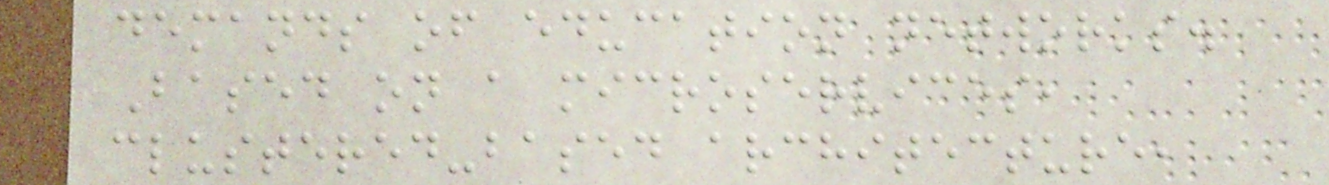demands of education networks.
Based on a microservices,
clustered-based architecture,
